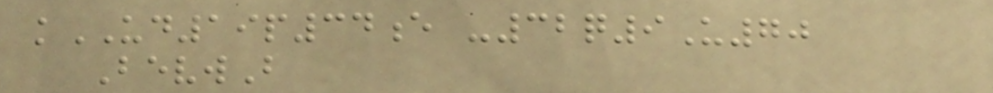kUD19p34e -32q9U70
BevwB
